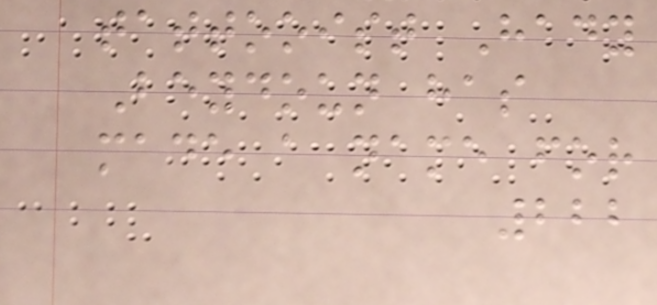tattooist Hady
Beydoun has
made a name for
222
